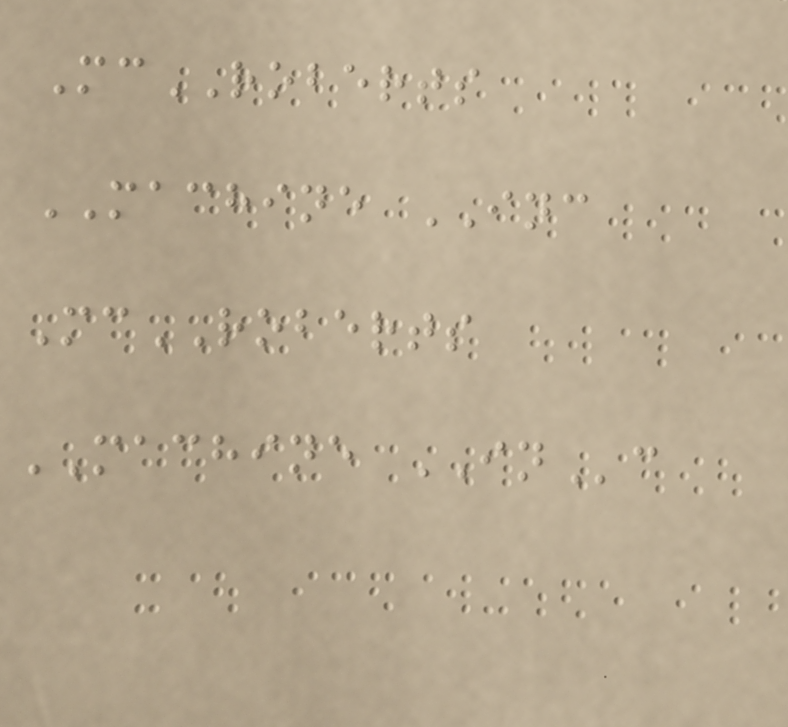McROBERTS
MACHINE INC
McROBERTS
MACHINE INc
